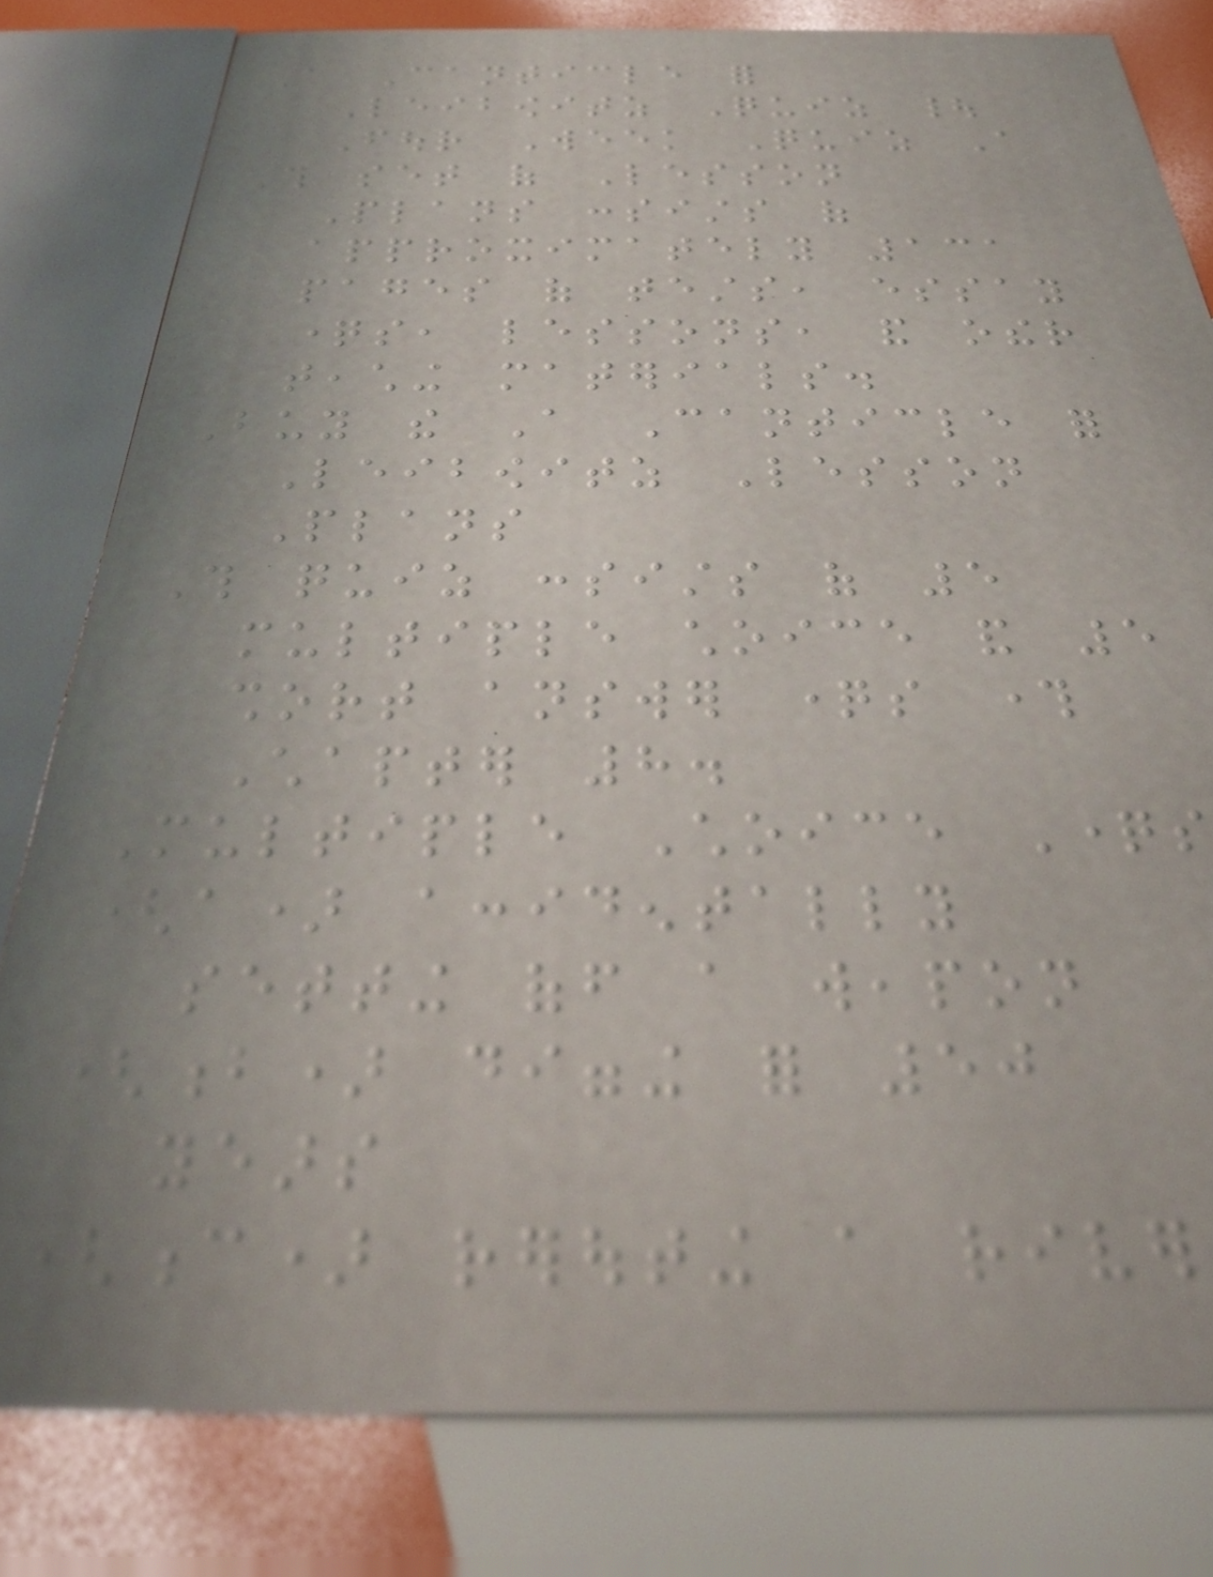A Canticle for
Leibowitz Quiz |
Four Week Quiz A
This set of Lesson
Plans consists of
approximately 131
pages of tests, essay
questions, lessons, and other
teaching materials.
Buy the A Canticle for
Leibowitz Lesson
Plans
This quiz consists of 5
multiple choice and 5
short answer questions through
Chapter 8.
Multiple Choice Questions
(a) accidentally
setting off a weapon
(b) digging for 50
years
(c) rerouting a river
